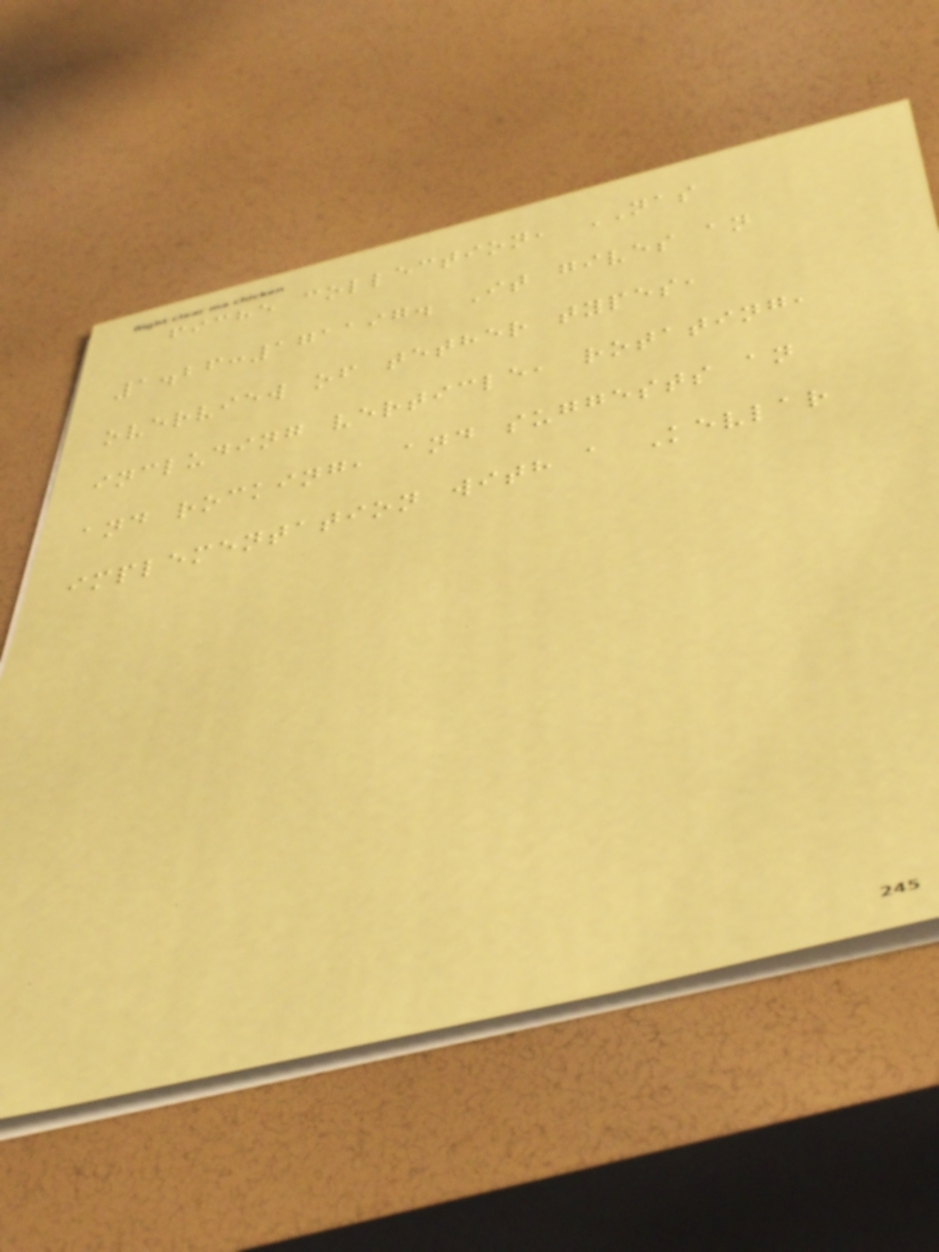fiche collection, NAS
1.26:171197. It gives an
overview of tether types,
including verticle, rotating,
and rocking, and suggests an
implementation with a Kevlar
